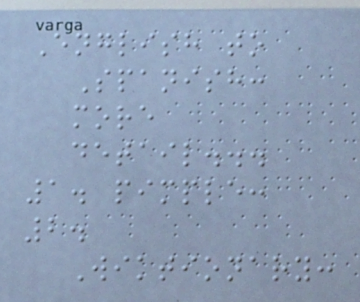English to
Spanish:
more
detail...
1. pimple:
2.
Wiktionary:
